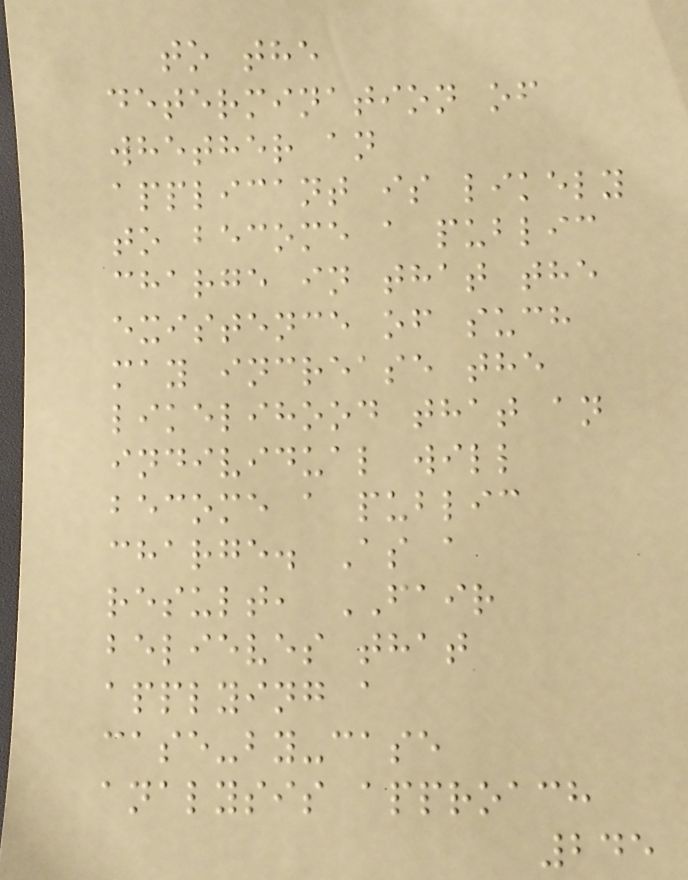to the
determination of
whether an
applicant is likely
to become a public
charge in that the
existence of such
may increase the
likelihood that an
individual will
become a public
charge. As a
result, FAIR
believes that
applying a
case-by-case
analysis approach
245
